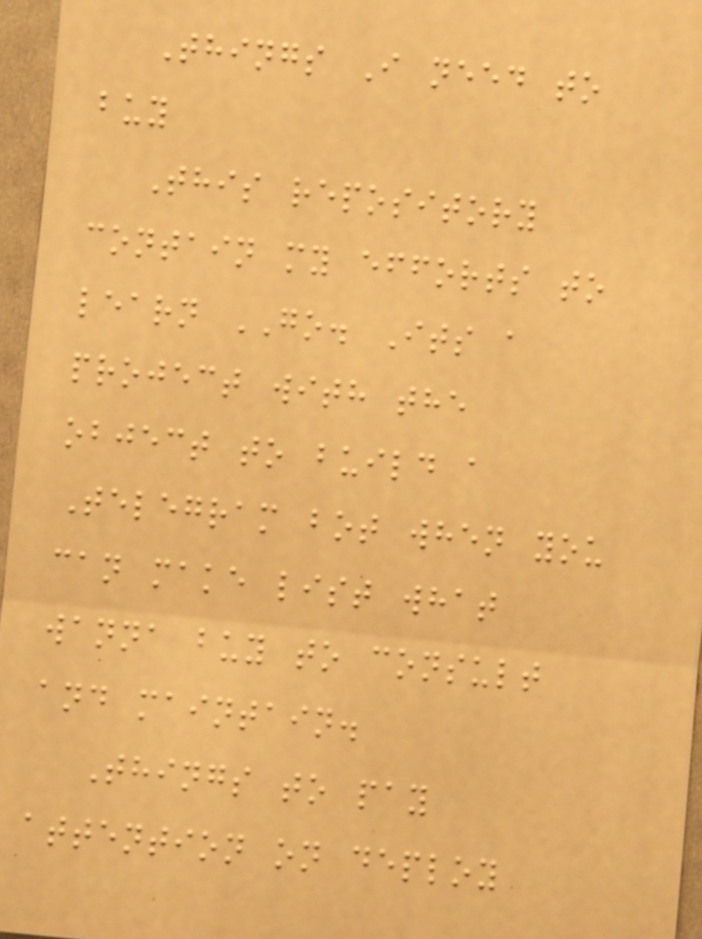Things I need to
buy
This repository
contain my efforts to
learn GO. Its a
project with the
object to build a
Telegram bot when you
can make list what
wanna buy to consult
and maintain.
Things to pay
attention on deploy
